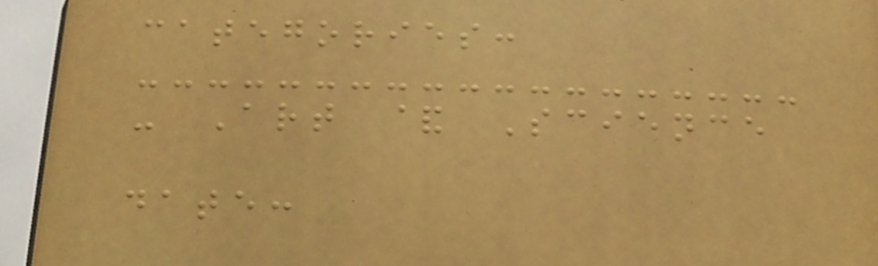categories:
- Art & Science
date:
